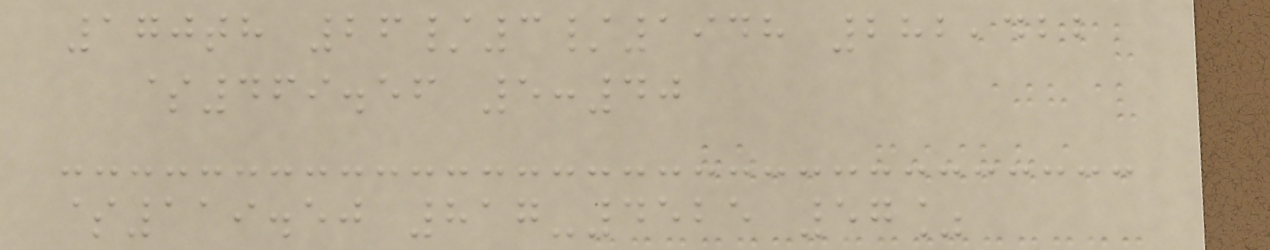170th 26/3/1948 282,422
$469.56 5:40
$119.50 817-4525 57%
